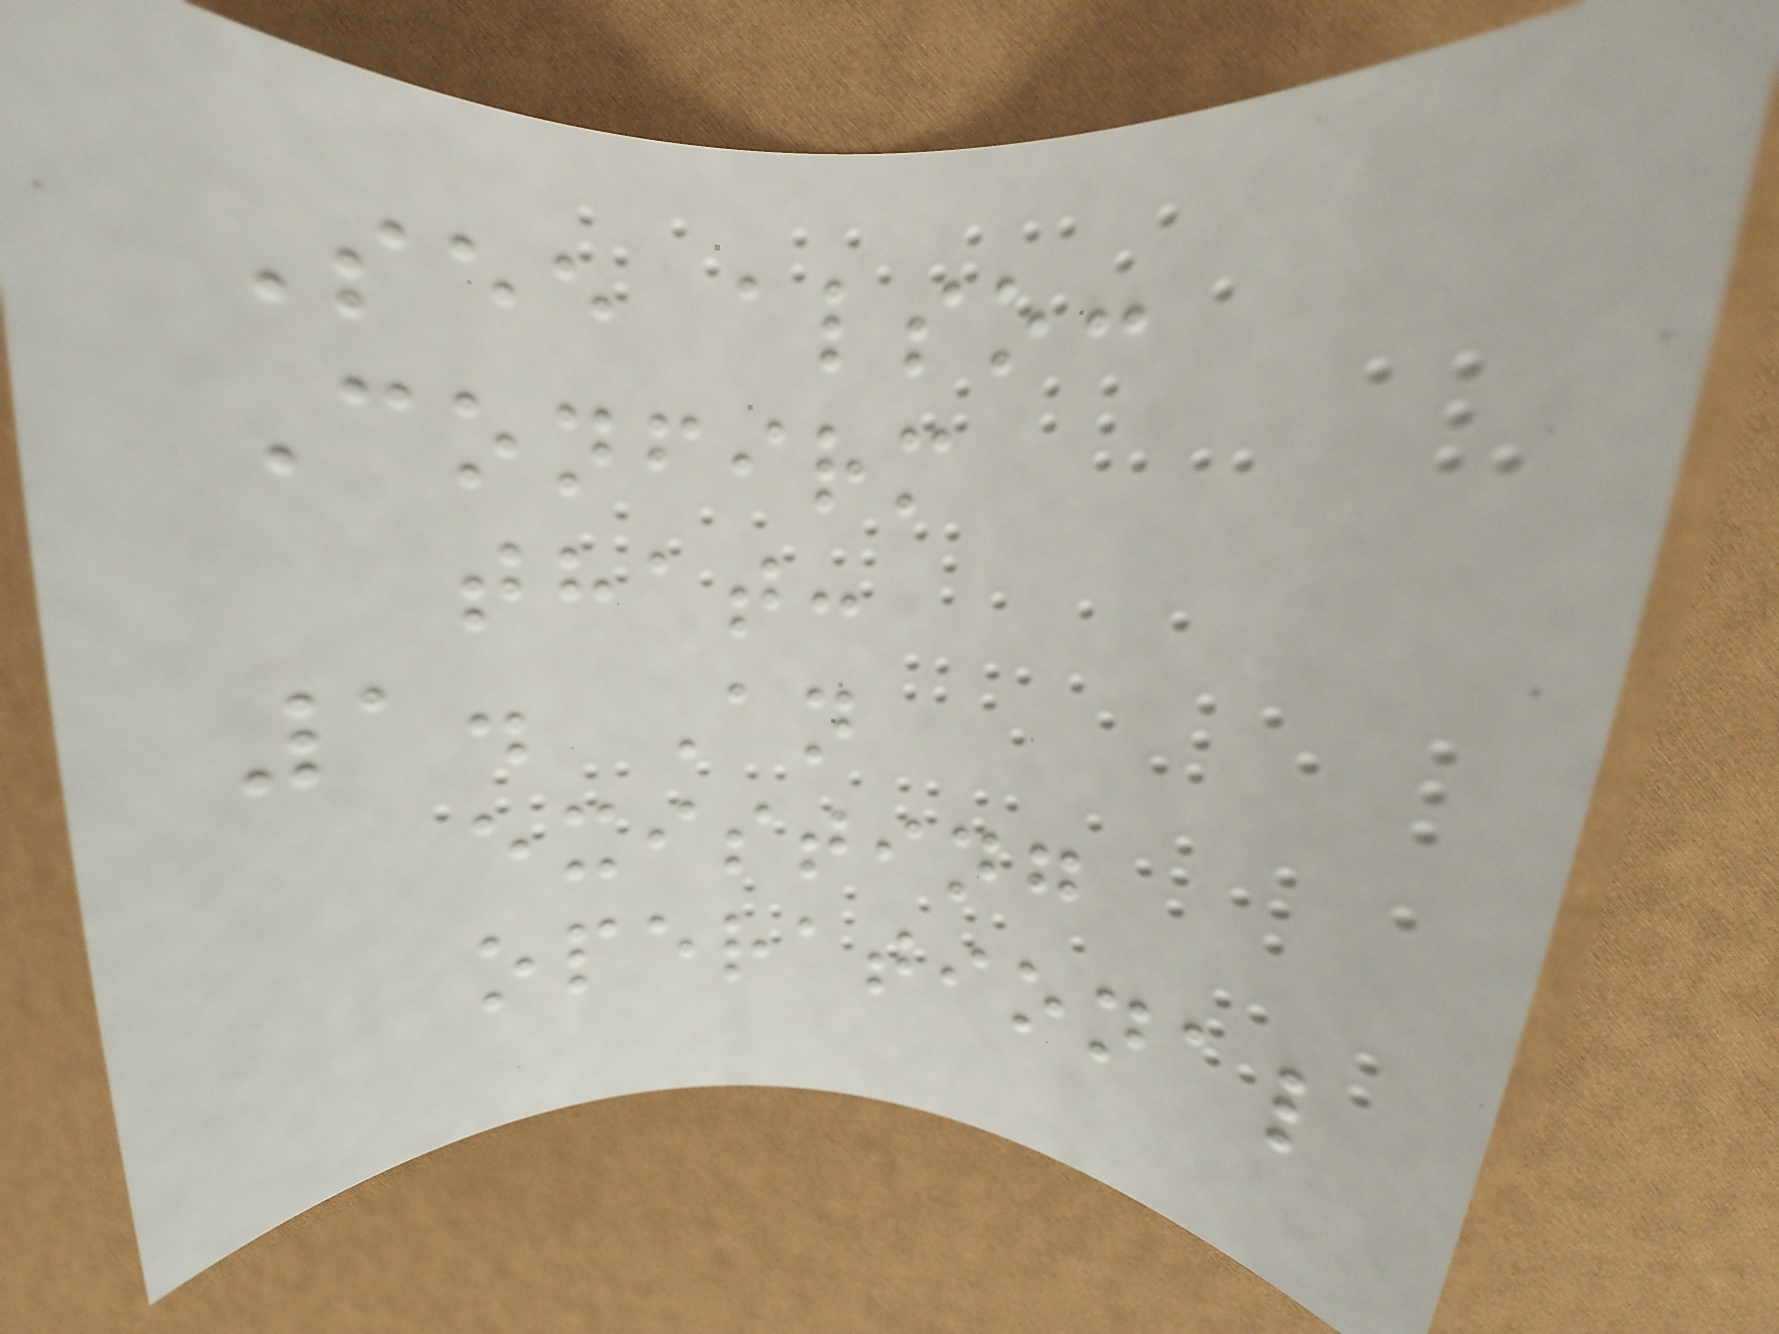See also:
Confirm
that:
1. An
existing
operational
